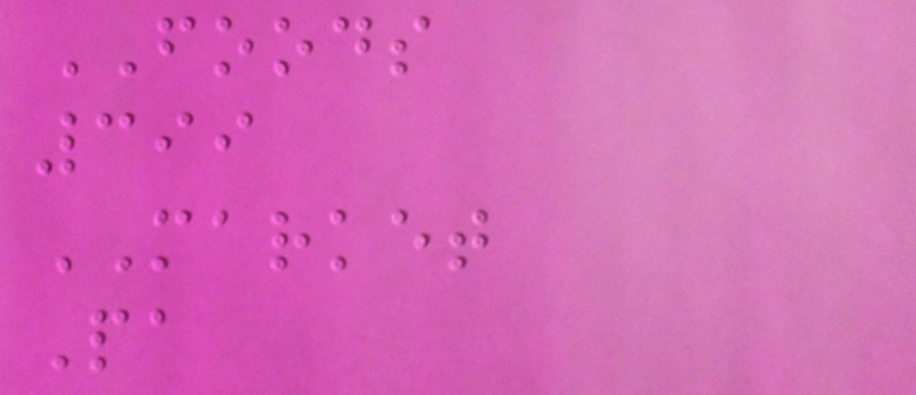FOODS
399
MARKET
Pa
